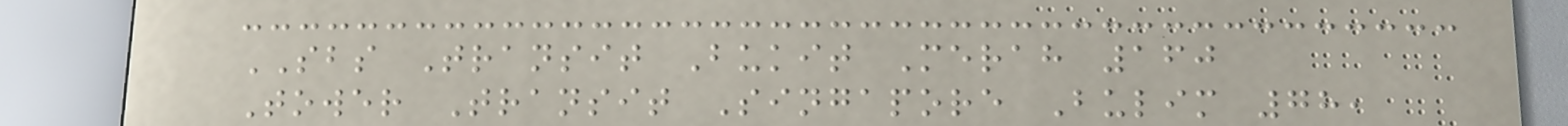SBS Transit Bukit Merah 160
Tower Transit Singapore Bulim 78,
